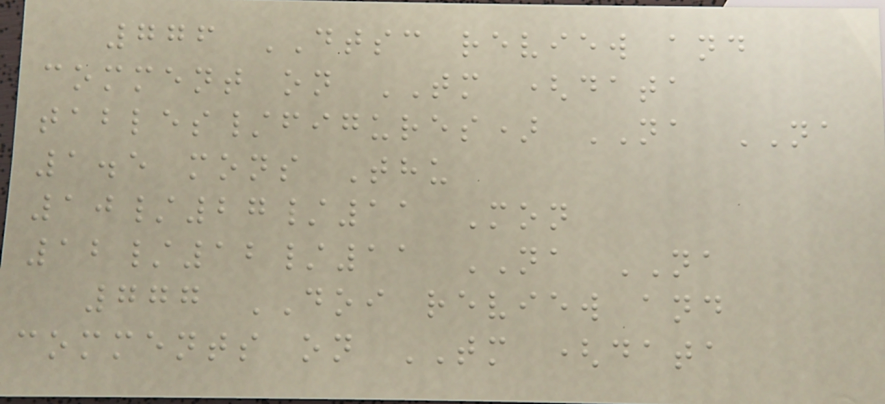776 DTSC review and
comment on TM (data
tables/figures) NA NA
1.5 mons Thu
10/27/11 Mon
12/12/11 NA NA
777 DOI review and
comments on TM (data
